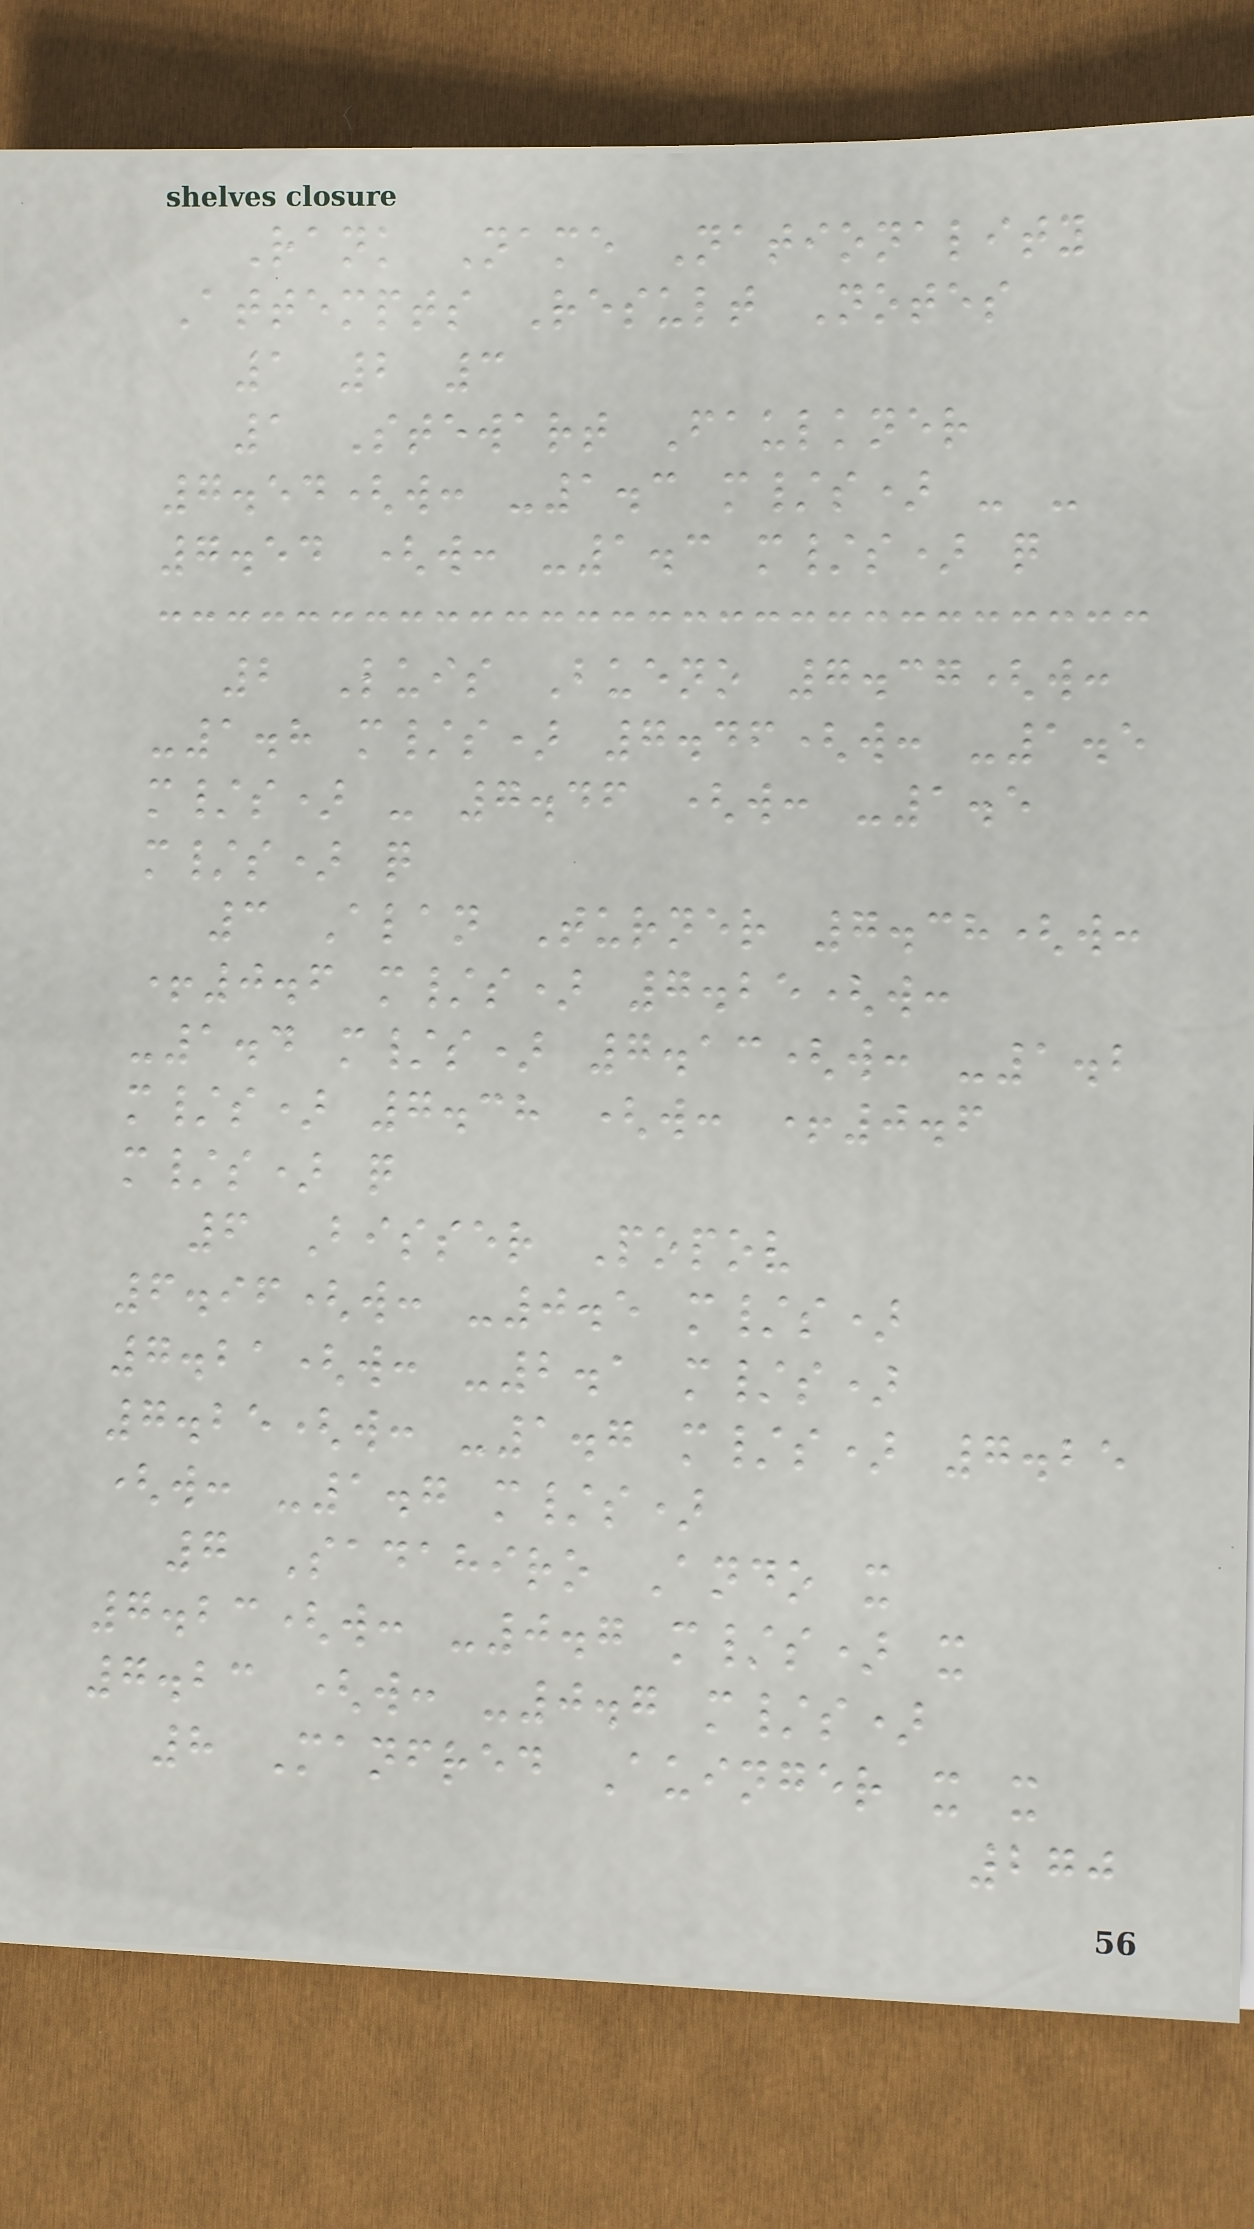Rank Name Nationality
Attempts Result Notes
1 2 3
1 Stewart Faulkner
7.54(w: -1.3 m/s) - -
7.54 (w: -1.3 m/s) q
2 Luis Bueno 7.37(w:
-1.8 m/s) 7.46(w: -1.5
m/s) - 7.46 (w: -1.5
m/s) q
3 Alan Turner 7.38(w:
+0.6 m/s) 7.25(w:
-1.4 m/s) 7.13(w: -1.2
m/s) 7.38 (w: +0.6
m/s) q
6 Bisser Popov
6.96(w: -0.5 m/s)
7.21(w: -2.1 m/s)
7.25(w: -1.7 m/s) 7.25
(w: -1.7 m/s)
7 Sadahiro Ando x
7.23(w: -0.7 m/s) x
7.23 (w: -0.7 m/s)
8 Manfred Auinger x x
270
